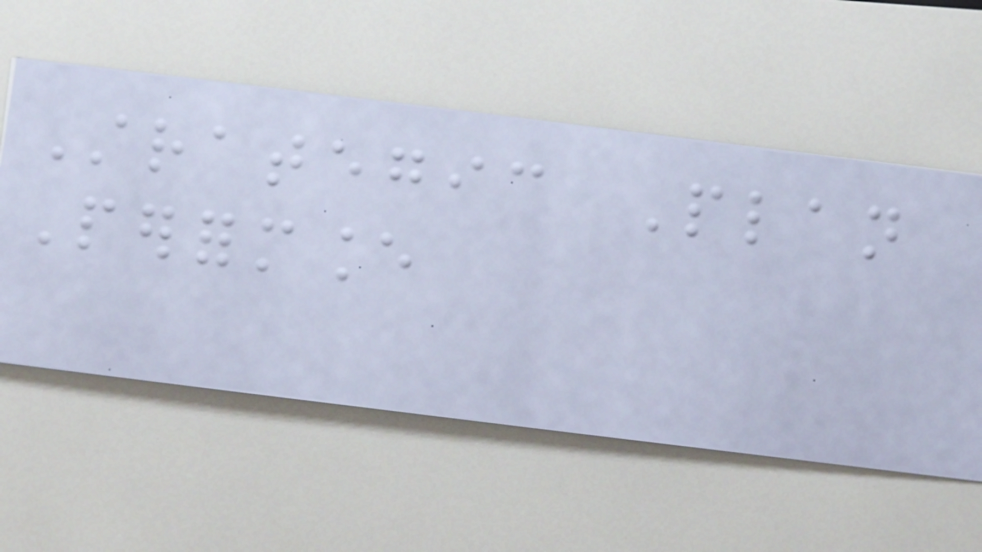Strategic Plan
Performance
